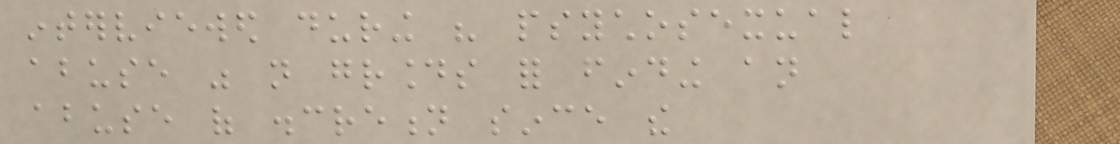interviewed during his psychosexual
abuse was not grounds for finding an
abuse of discretion since the
